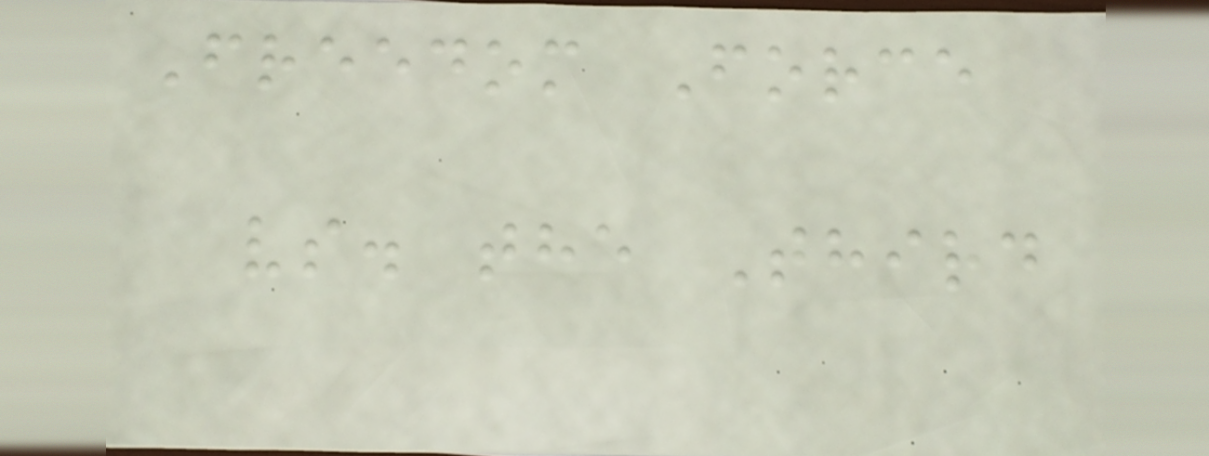Freedom Force
vs. the Third
